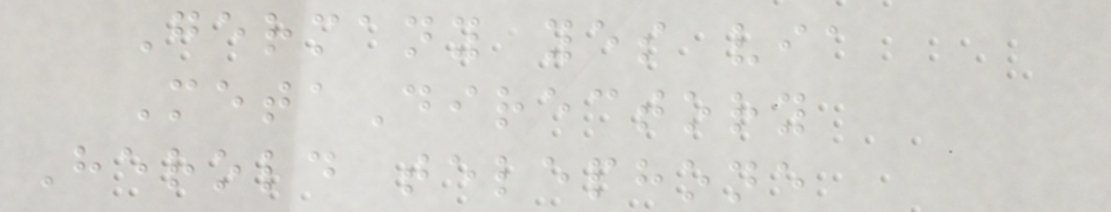Germany yes via
MetaDirectory
Herold telephone
